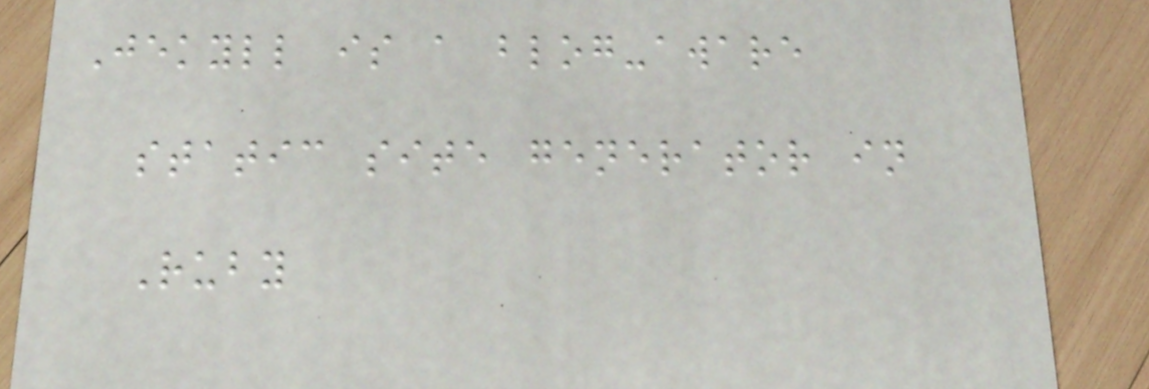Jekyll is a blog-aware
static site generator in
Ruby
